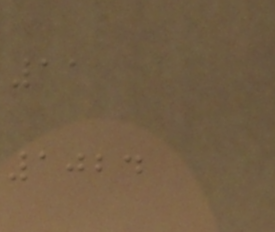11
1024
